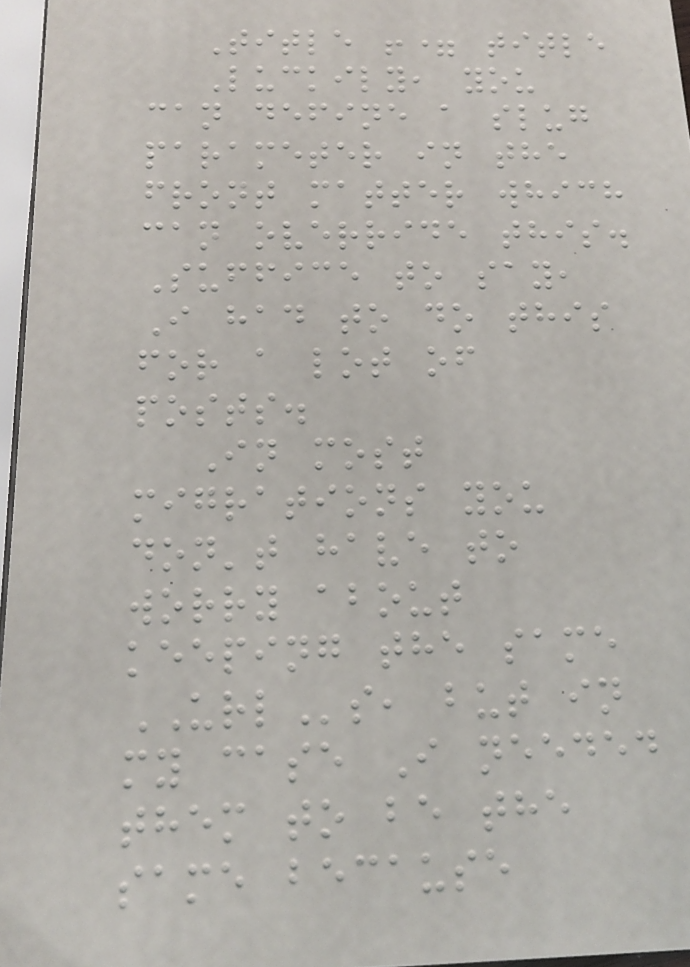Title != title
Luckily, you
can define a slug
parameter in the
front matter which
can override this.
Suffice to say,
I had to do this
for a lot of
posts.
In most
migrations you
don't have to
worry about
keeping the same
URLs, but in
my case I needed
them to be the
same because
